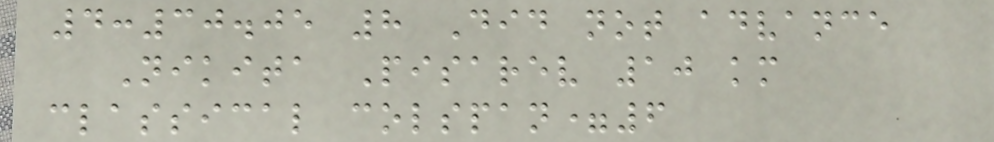4:30.05 8 Did not advance
Nikita Pisarev 10 km
classical colspan=6
